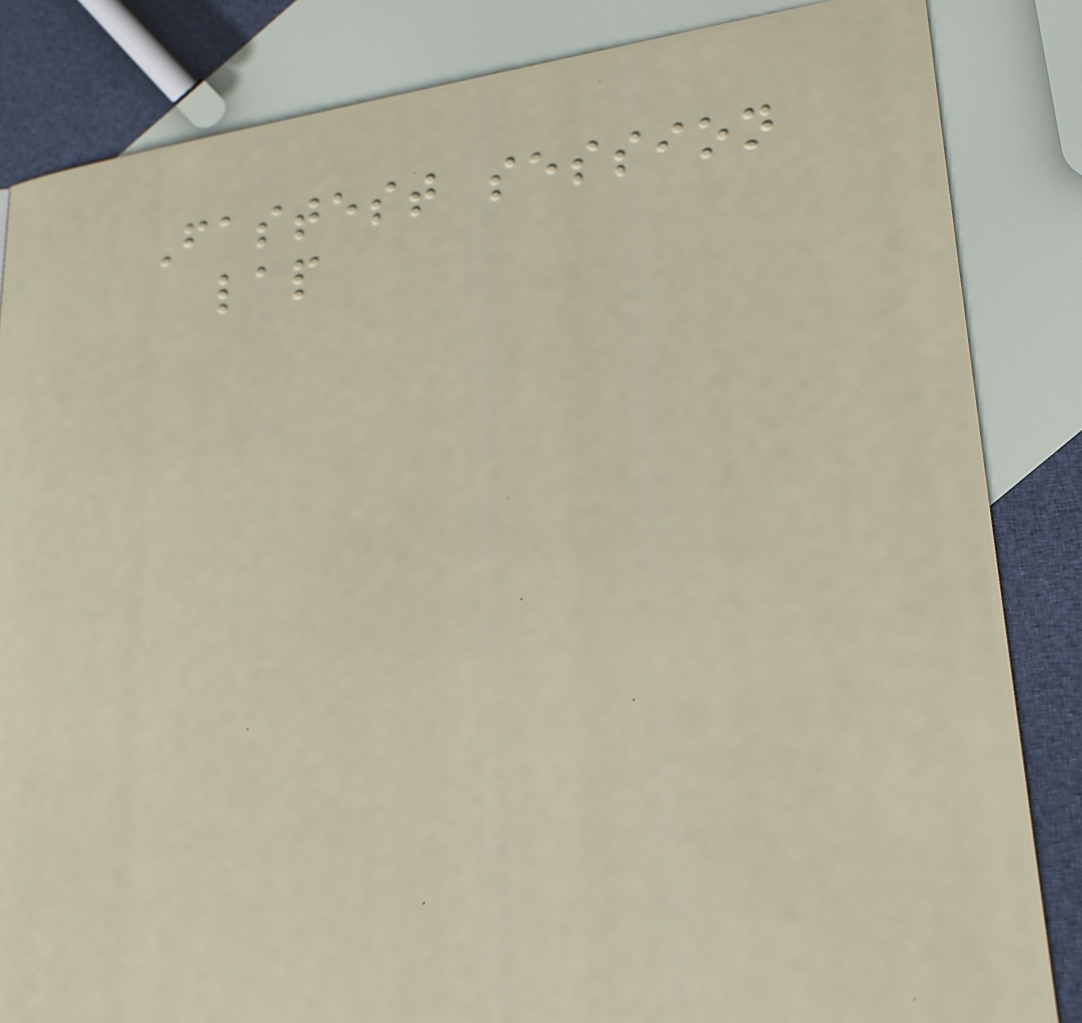Fastest session
lap
